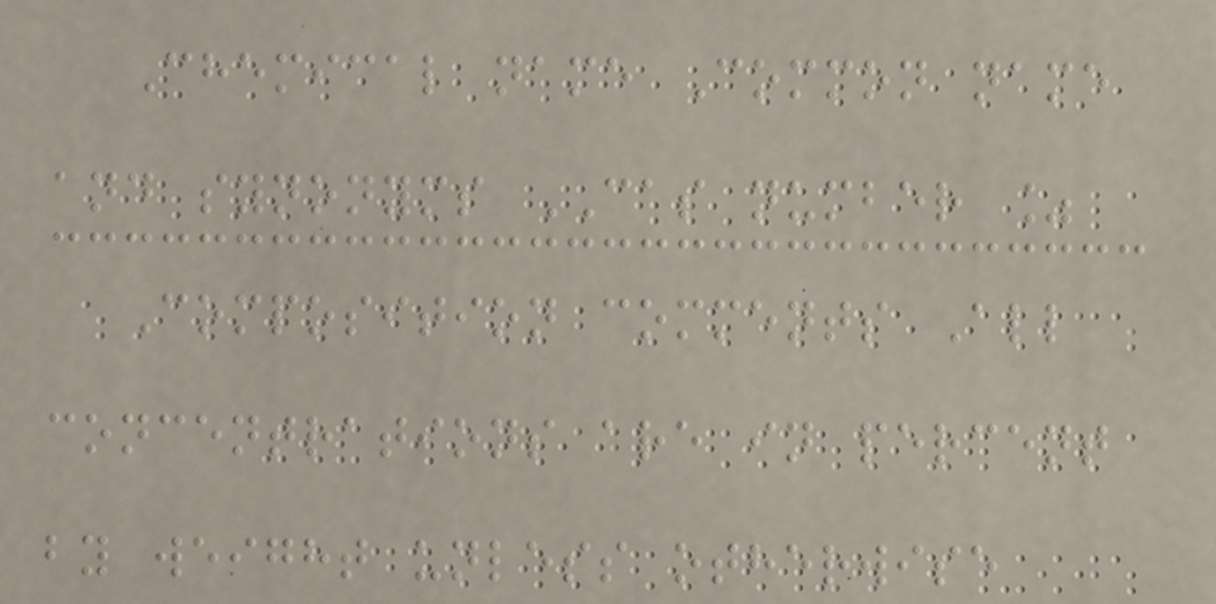Chemical name Common name
and synonyms CAS number %
Composition comments All
concentrations are in percent
by weight unless otherwise
